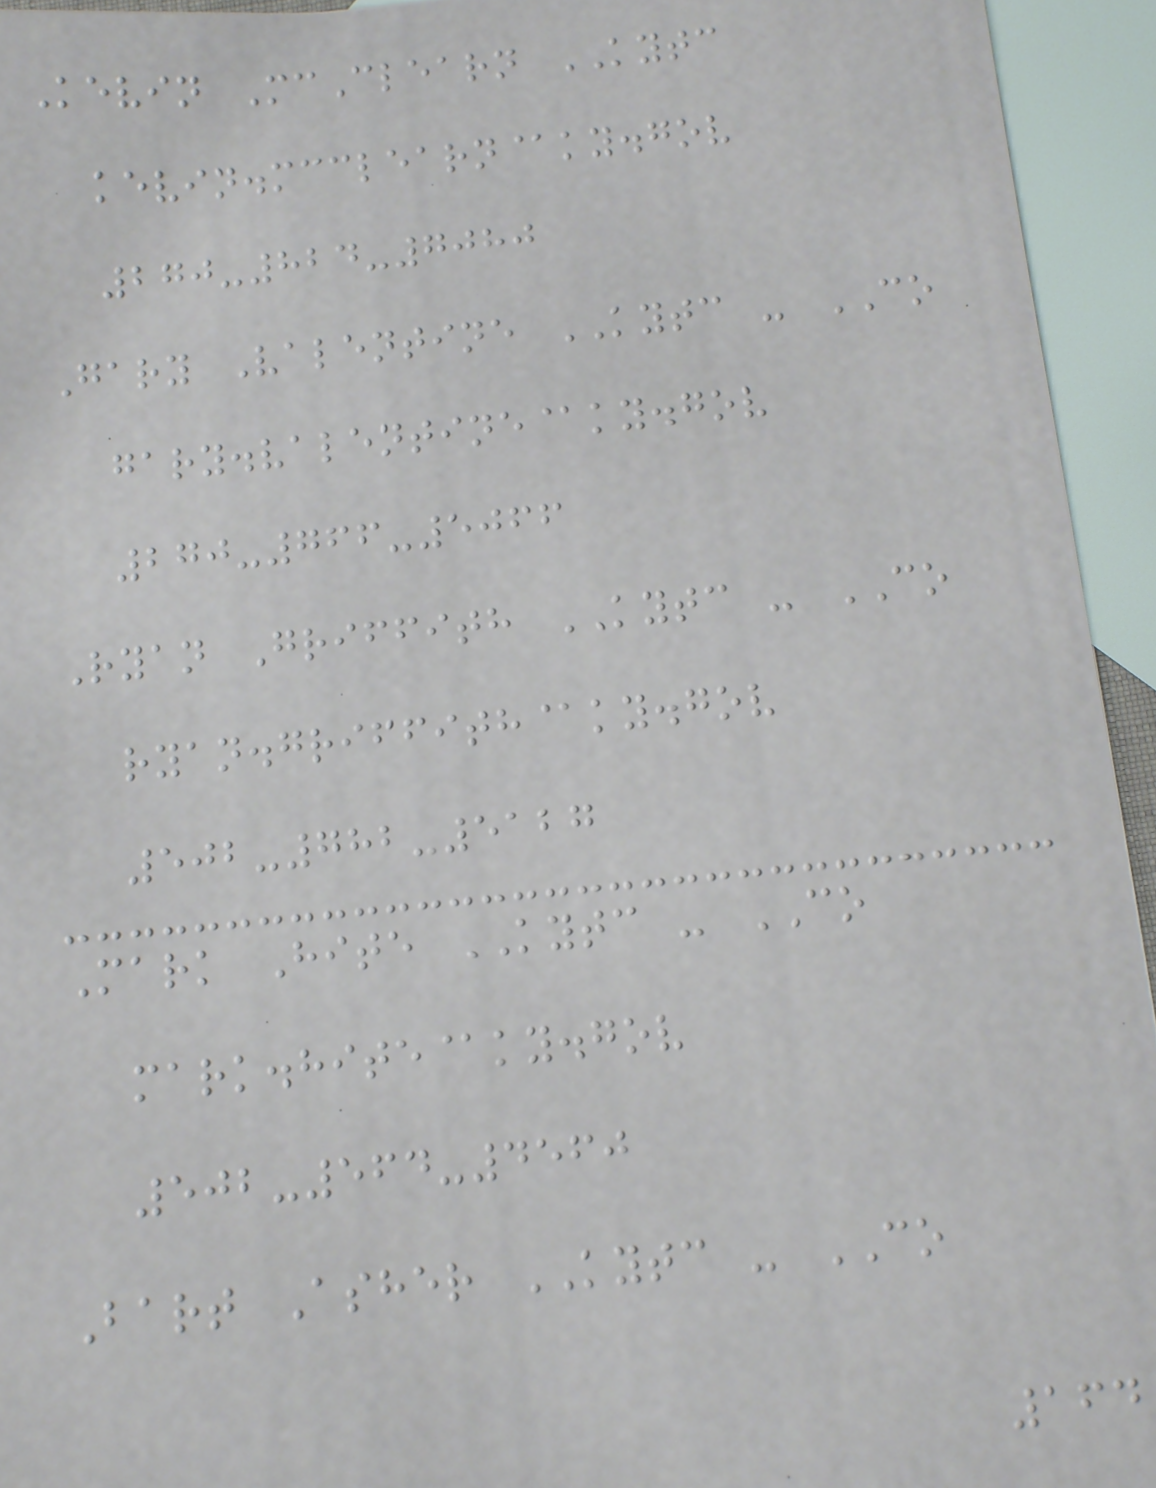Kevin McClearn KYTC
kevin.mcclearn@ky.gov
270-824-7080
Gary Valentine KYTC - CO
gary.valentine@ky.gov
270-766-5066
Ryan Griffith KYTC - CO
ryan.griffith@ky.gov
502-782-5127
Mark Hite KYTC - CO
mark.hite@ky.gov
502-564-4560
Bart Asher KYTC - CO
164
